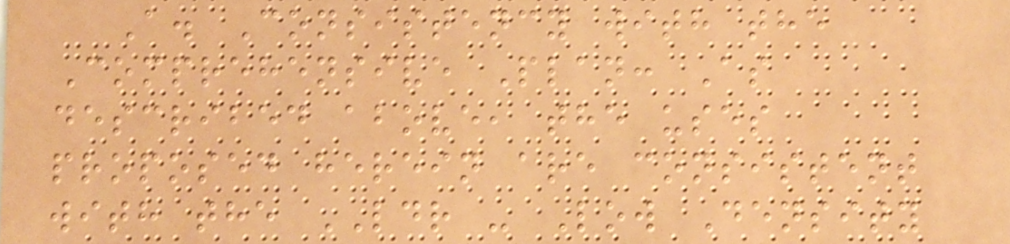A. Consistency with the
Comprehensive Plan: As
described above, the uses
proposed herein are consistent
with the LDR - Low Density
